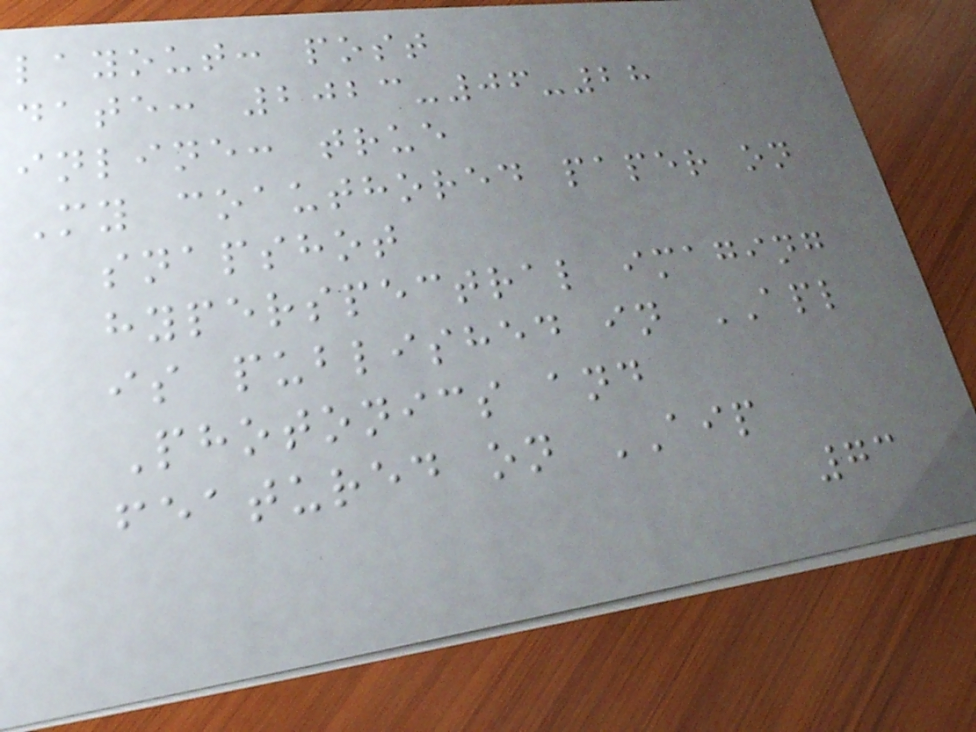layout: post
date: 2023-06-28
inline: true
My coauthored paper on
snapshot
hyperspectral imaging
is published in APL
Photonics and
featured on AIP
73
